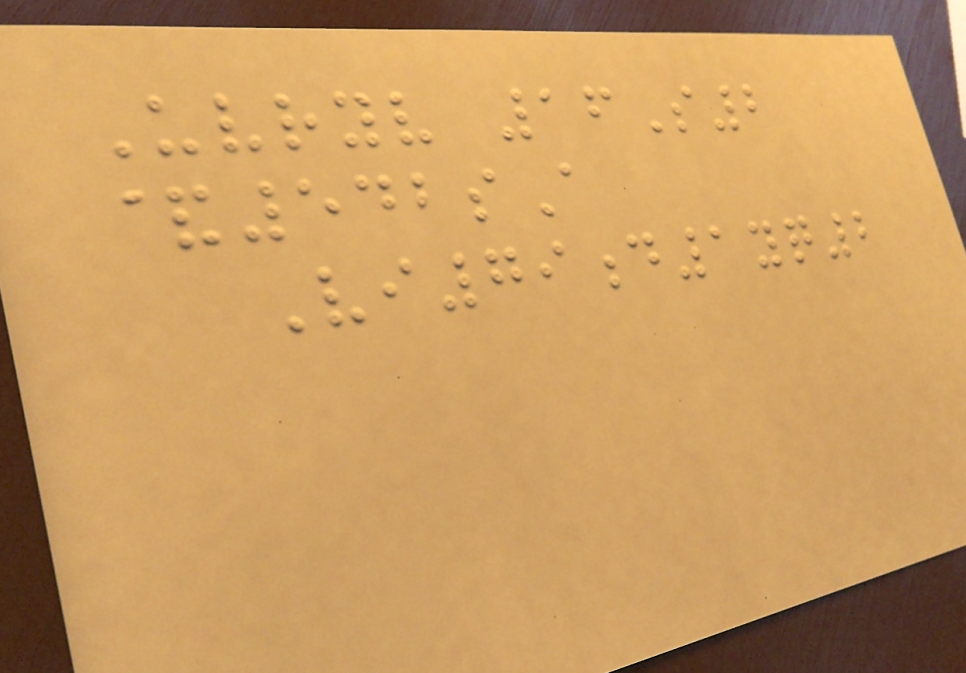Uvryv 16S2
&542sA
Vi79d1yq2
